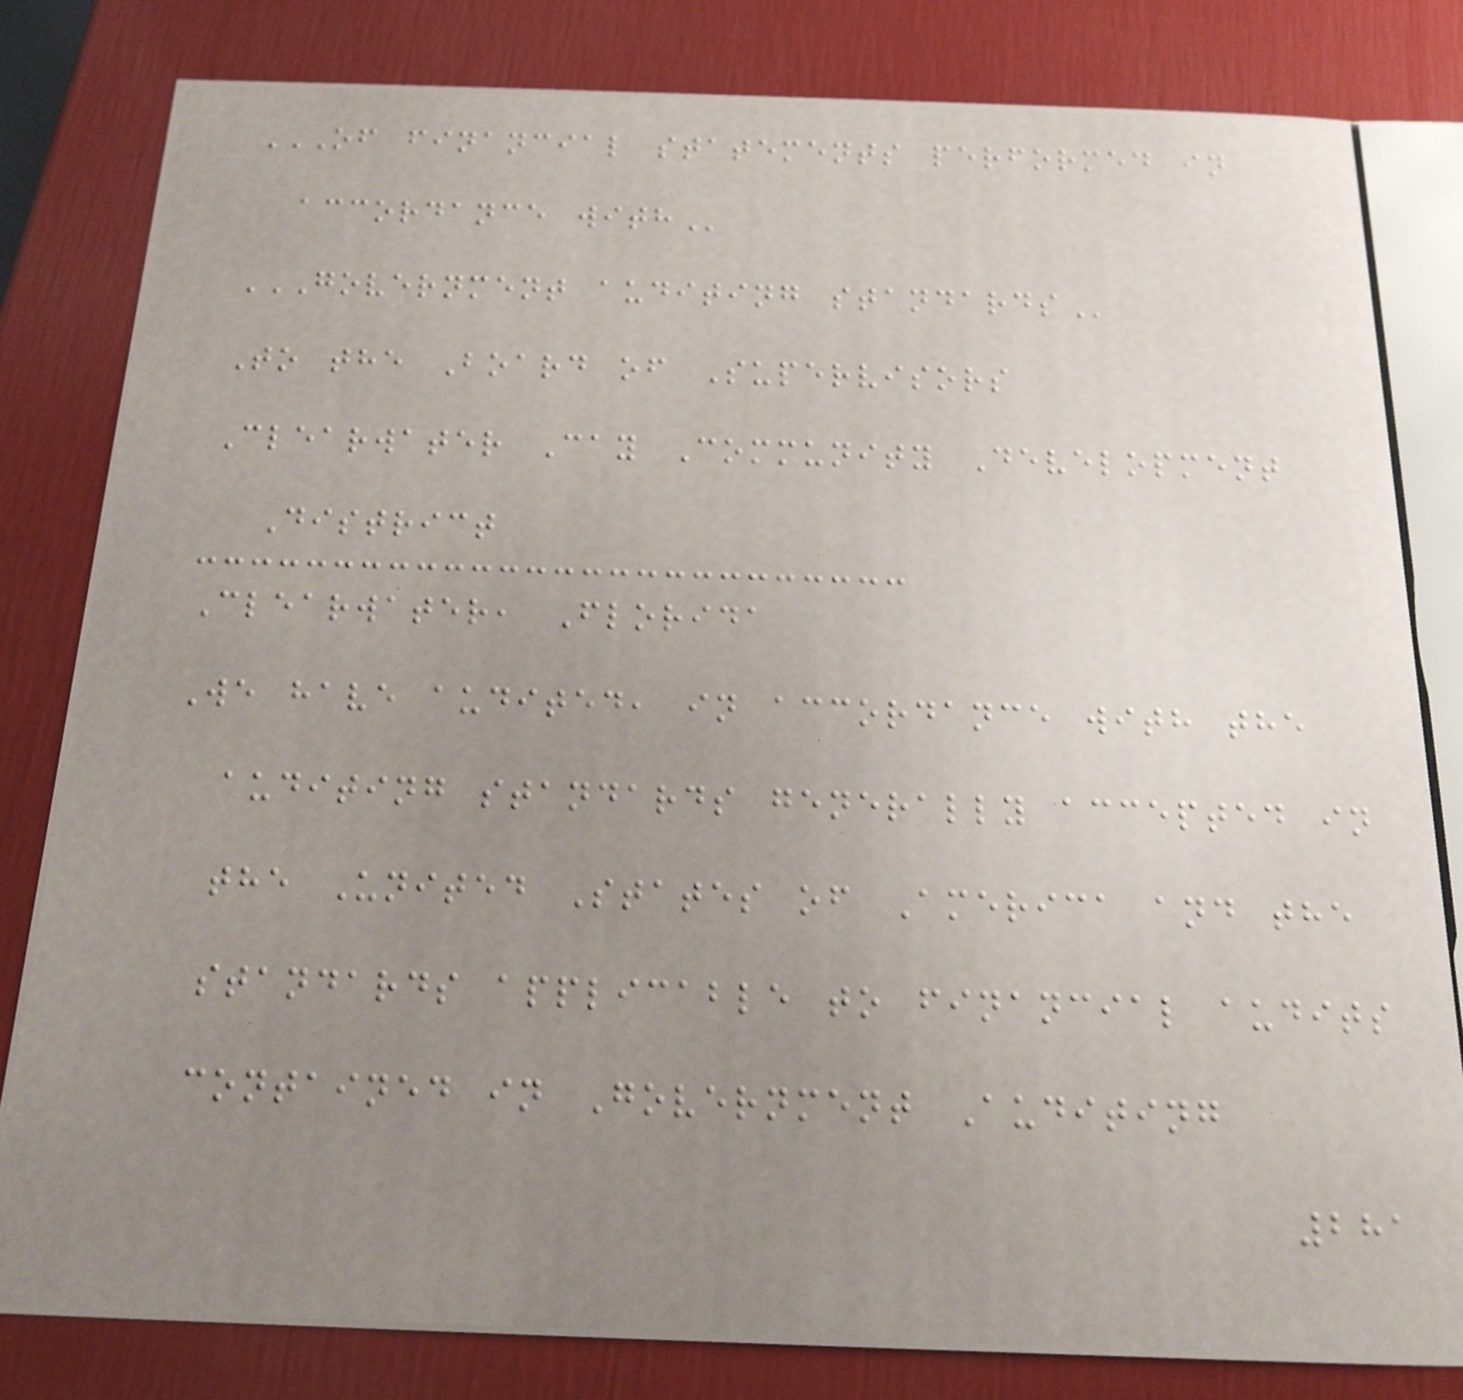OF FINANCIAL STATEMENTS PERFORMED IN
ACCORDANCE WITH
GOVERNMENT AUDITING STANDARDS
To the Board of Supervisors
Clearwater Cay Community Development
District
Clearwater, Florida
We have audited, in accordance with the
auditing standards generally accepted in
the United States of America and the
standards applicable to financial audits
contained in Government Auditing
281
